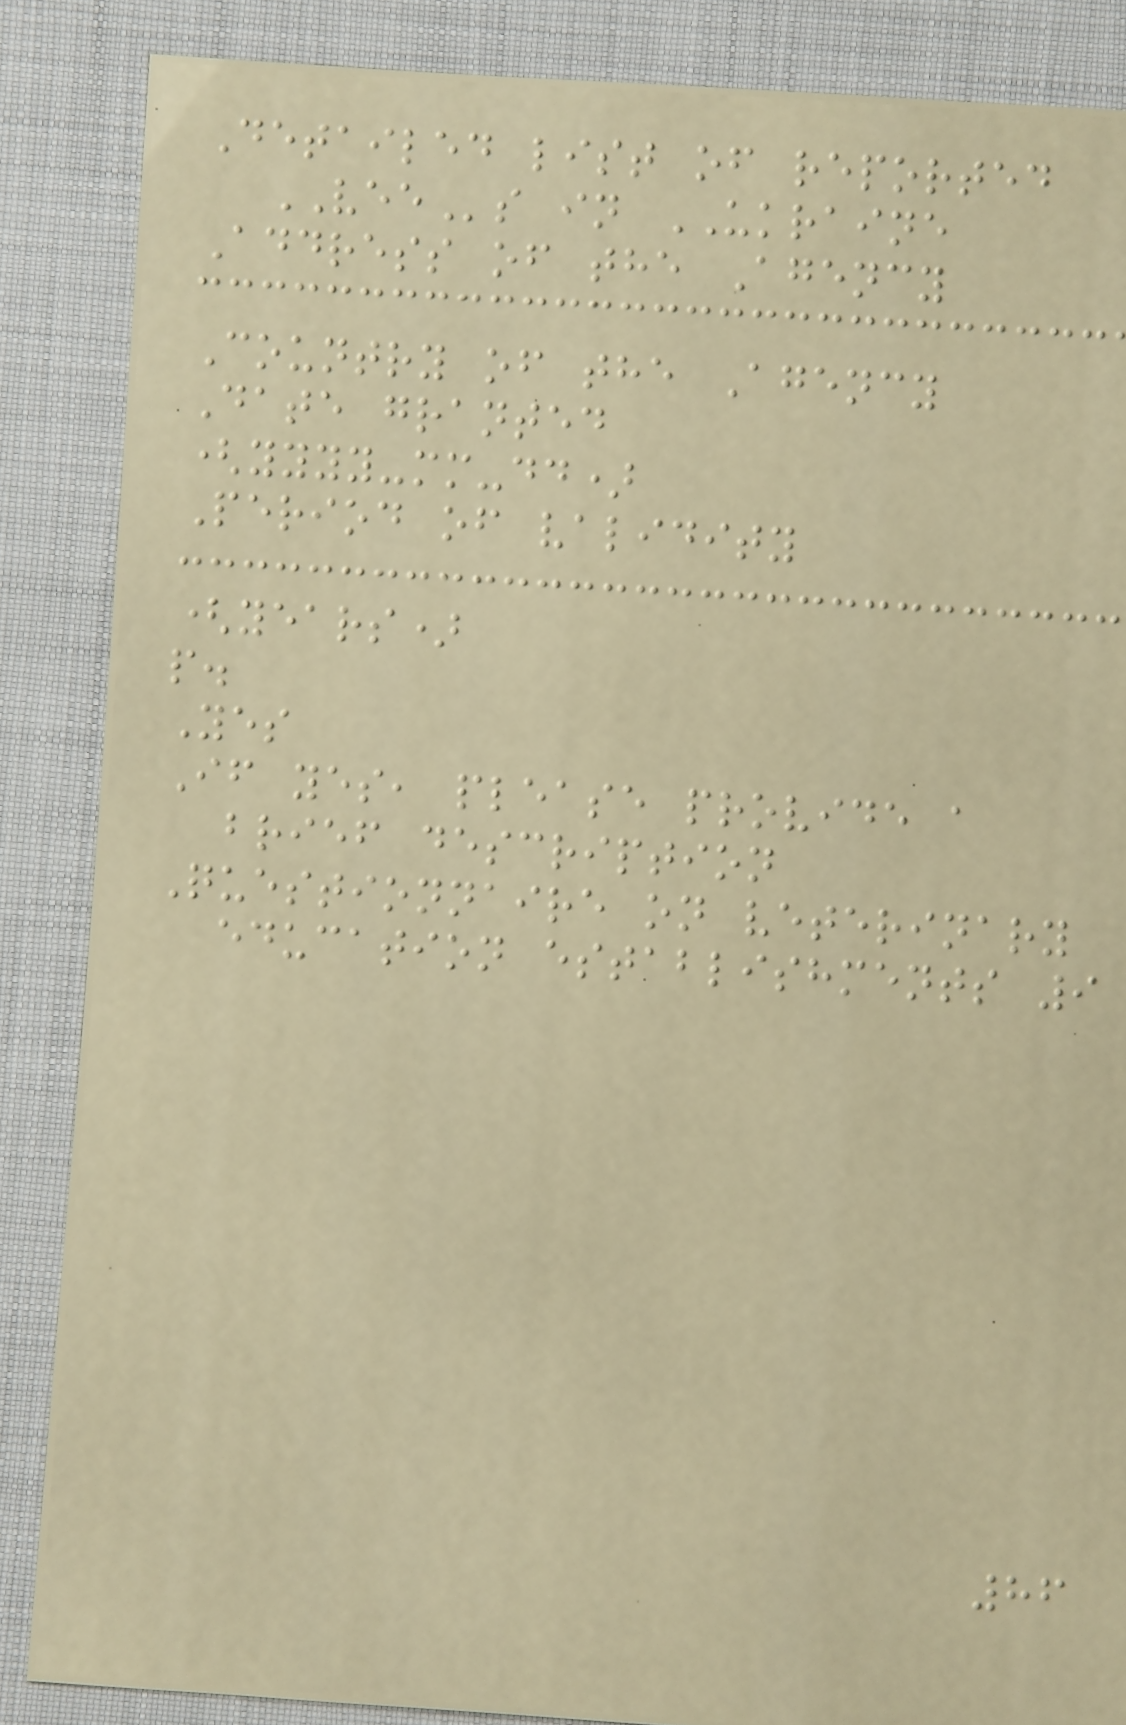Detailed list of reported
VEEs in UKRAINE
Address of the Agency
Country of the Agency
Date granted
(yyyy-mm-dd)
Period of validity
(years)
p.
Yes
If yes, please provide a
brief description
Questionnaire on veterinary
education establishments 9
86
